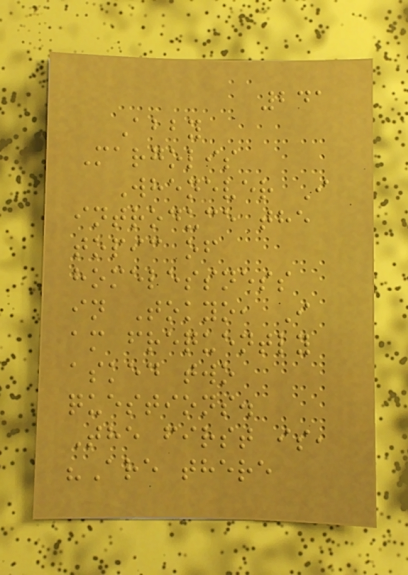241
Abby
Margolis
Whenever I
introduce the
topic of
homelessness
in Tokyo, I
am frequently
asked two
questions.
The first is,
"Are there
